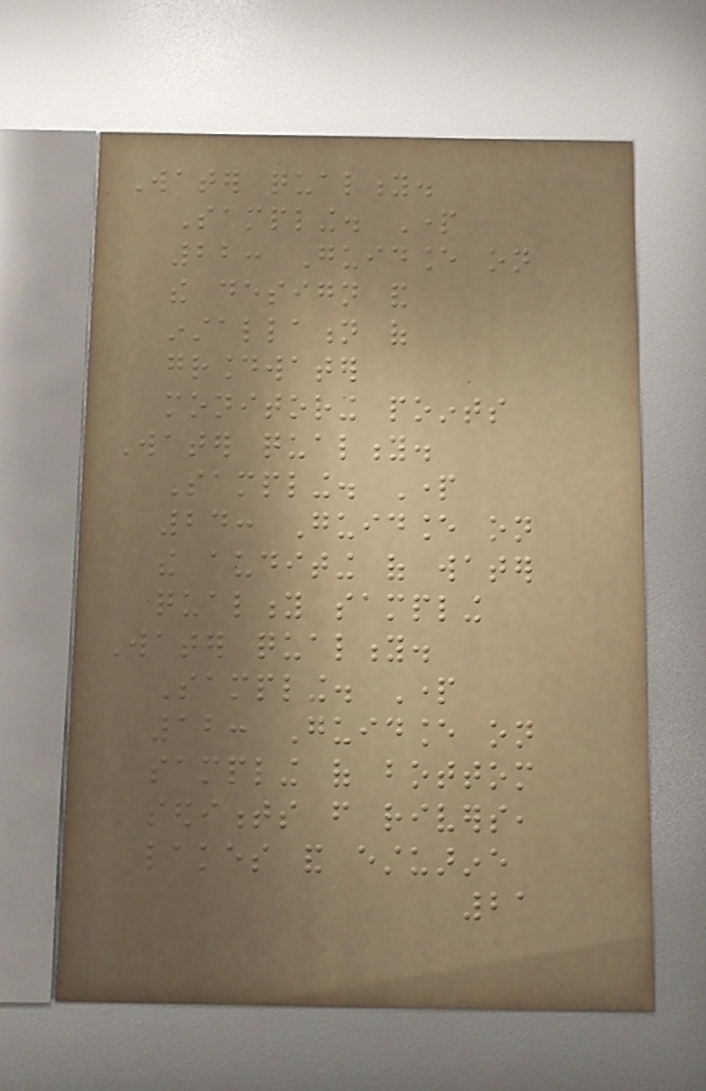Water quality.
Sampling. Part
22: Guidance on
the design and
installation of
groundwater
monitoring points
Water quality.
Sampling. Part
24: Guidance on
the auditing of water
quality sampling
Water quality.
Sampling. Part
12: Guidance on
sampling of bottom
sediments from rivers,
lakes and estuarine
21
